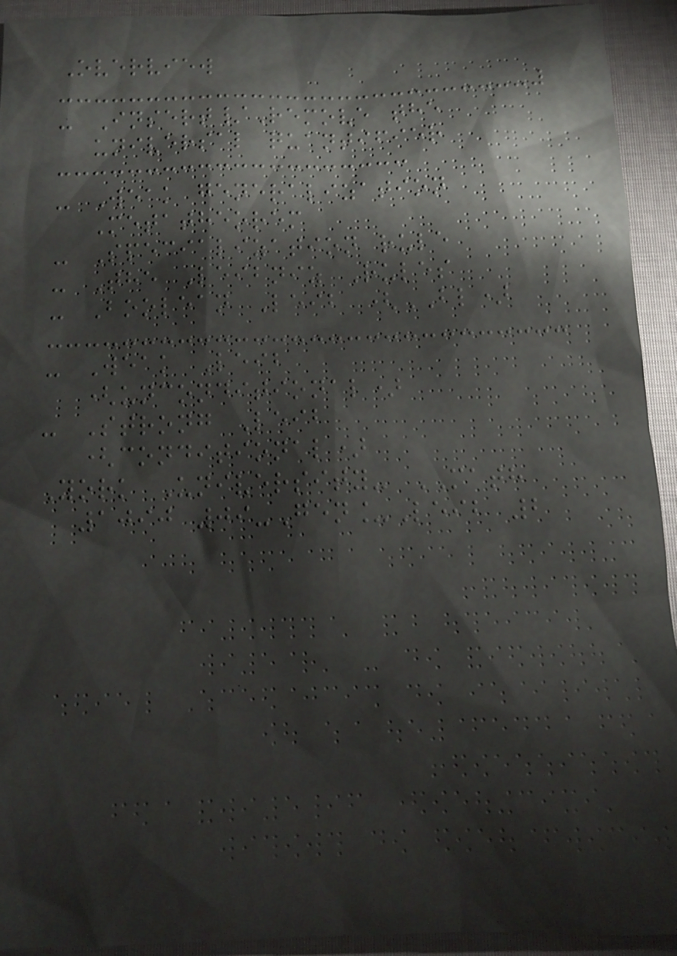Overview
- Insert/Remove the
universal quantifier
- Weak generalization
Metatheorem
- Specialization rule
- The Leibniz Rules
- Boolean Leib (BL)
- Weak Leib
(unconditional)
- Strong Leib
(conditional)
York University- MATH
1090 09-Gen_Leib 2
